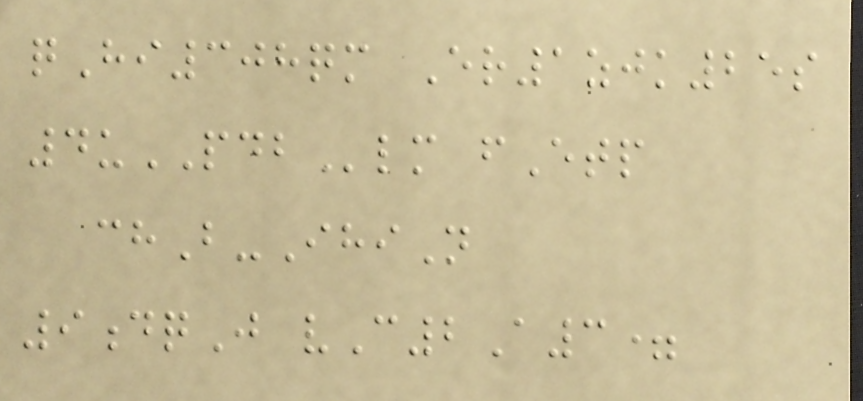qHi308qm Er1zjk25s
4uPDBlm fEtp
chB-IhiN
9dqJ vC2A3=
